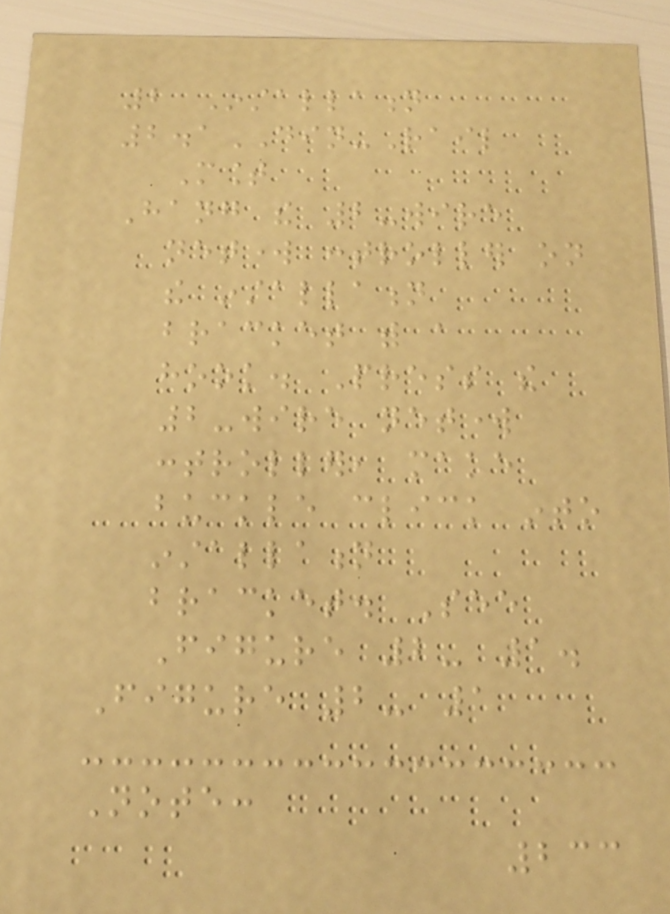2 Installation
2.1DIN-Rail
Mount
Hang the 2-wire
network controller on
the installation
bracket with a
hook. Press the
2-wire network
controller, make
buckle click into
installation
bracket. See
Figure 2- 1.
Figure 2- 1
Note:
233
